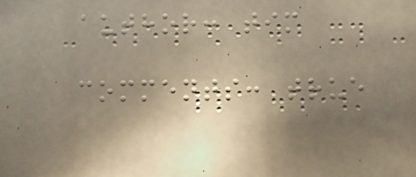author: tim
comments: true
